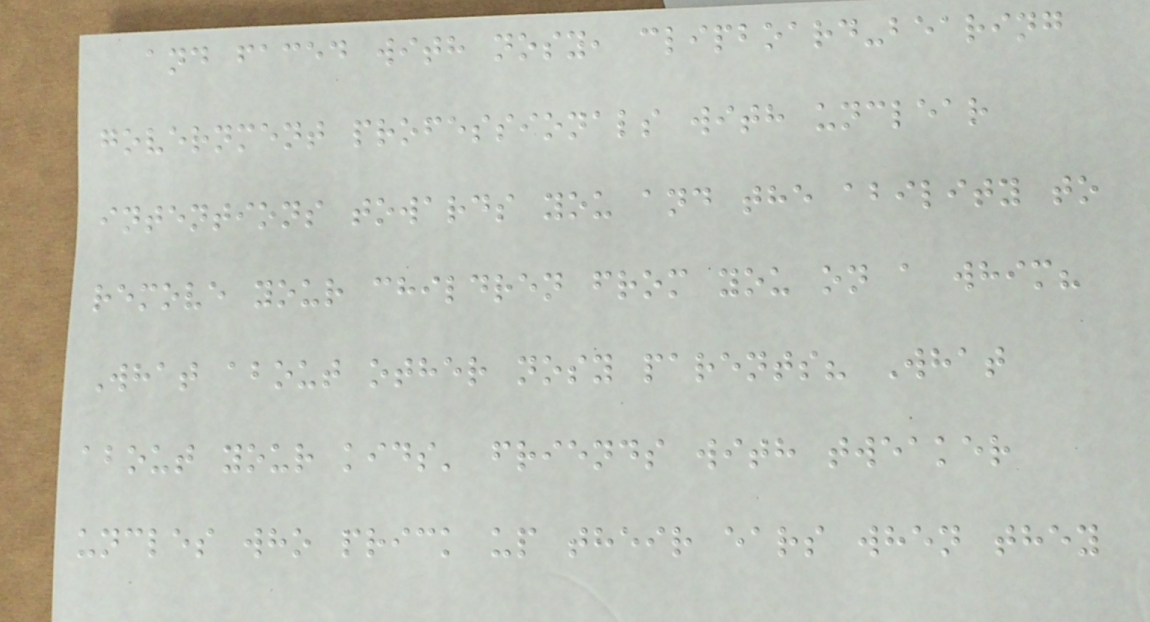and faced with nosy, clipboard-bearing
government professionals with unclear
intentions towards you and the ability to
remove your children from you on a whim?
What about other nosy parents? What
about your kids' friends with tweaker
uncles who prick up their ears when they
